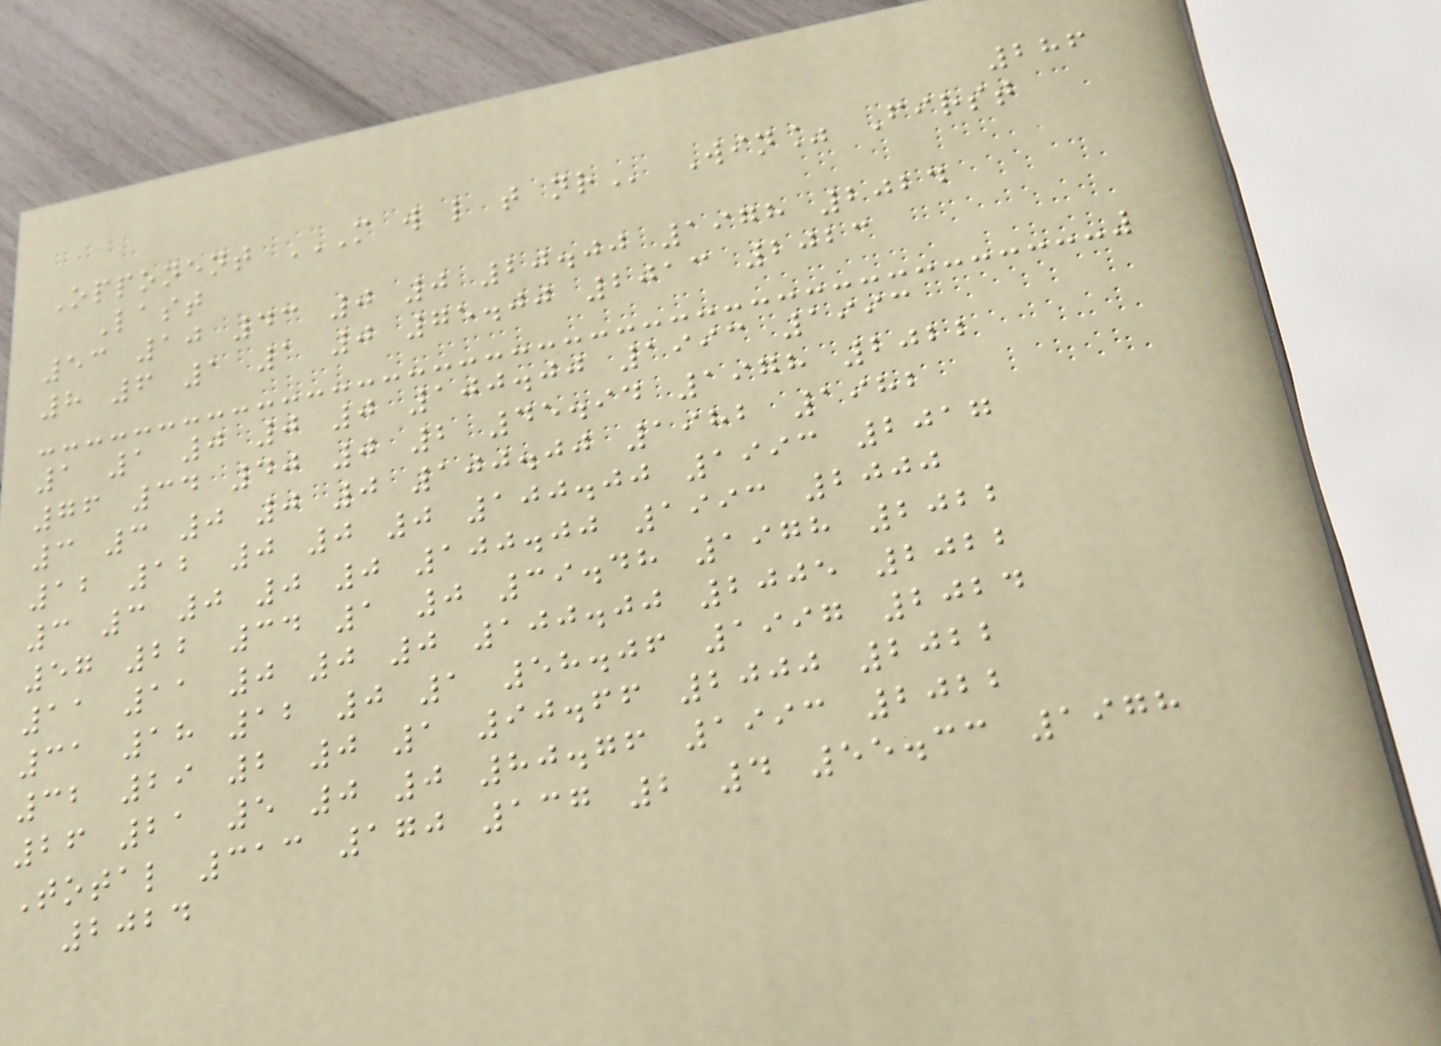286
Opponent M W L T NR Win% First
Last
53 10 43 0 0 20.00 1978 2024
8 6 1 1 0 75.00 2013 2023
1 1 0 0 0 100.00 1993 1993
76 34 40 0 2 45.94 1978 2022
3 3 0 0 0 100.00 1982 1982
12 12 0 0 0 100.00 1993 2017
3 3 0 0 0 100.00 1993 2000
57 22 34 1 0 39.48 1978 2022
11 11 0 0 0 100.00 2005 2022
31 18 12 0 1 58.06 1997 2024
32 29 2 0 1 90.66 2000 2022
26 21 5 0 0 80.76 1993 2022
Total 313 170 137 2 4 55.33 1978
2024
